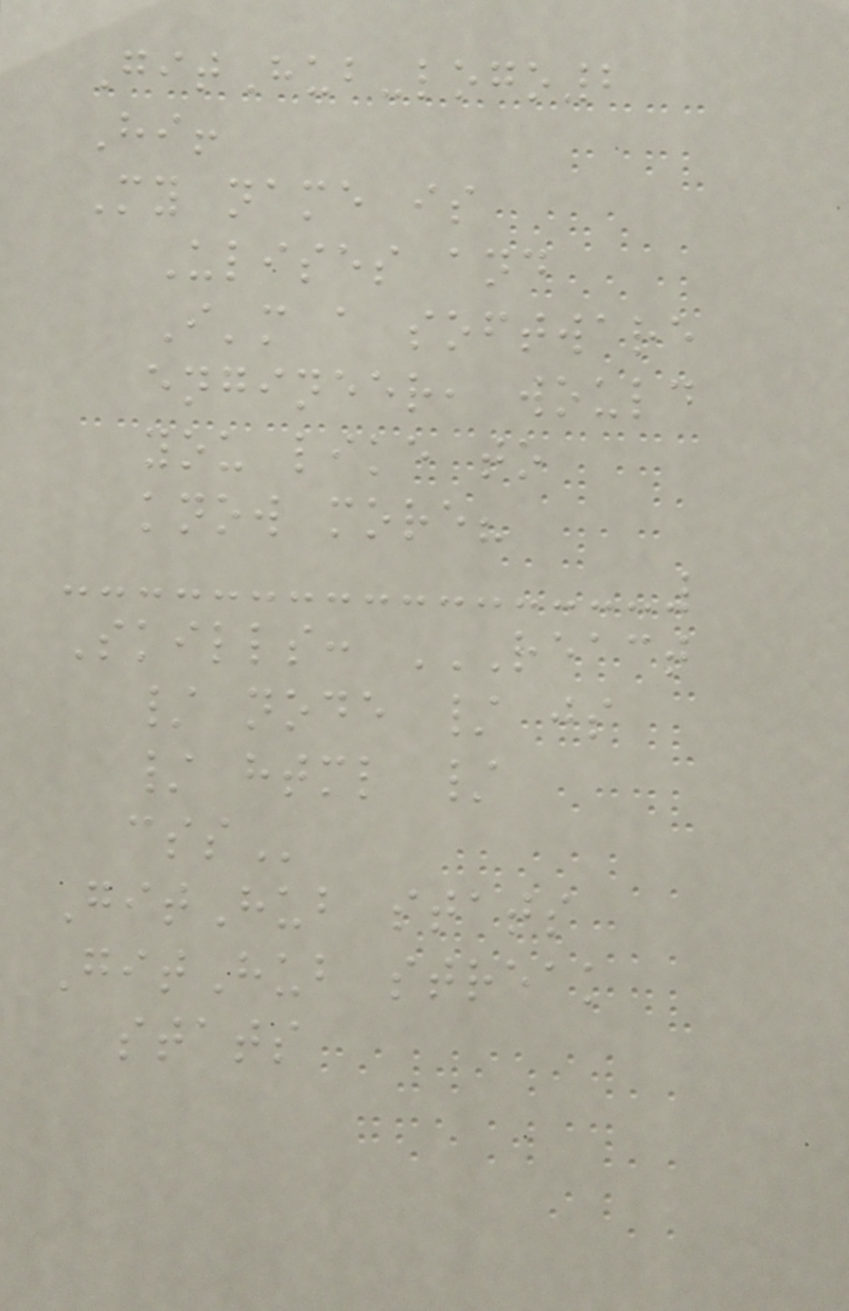GitHub-logo2
Hi!
My name is
Ulises and
I'm a software
engineer, would
you like to
know more?
Skills: REACT
/ NODE / JS
/ HTML /
CSS
GitHub stats
GitHub streak
stats
